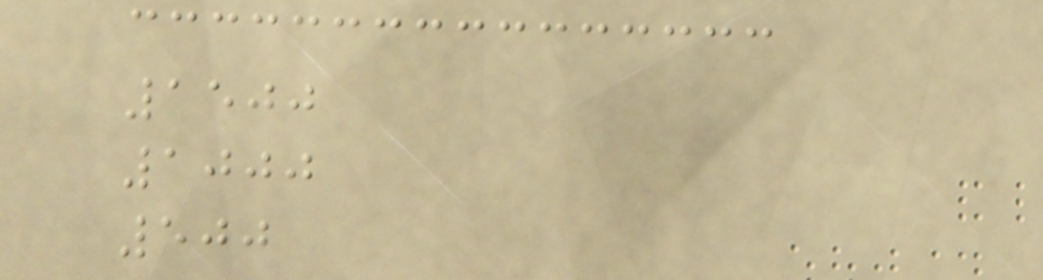1500
1000
500
